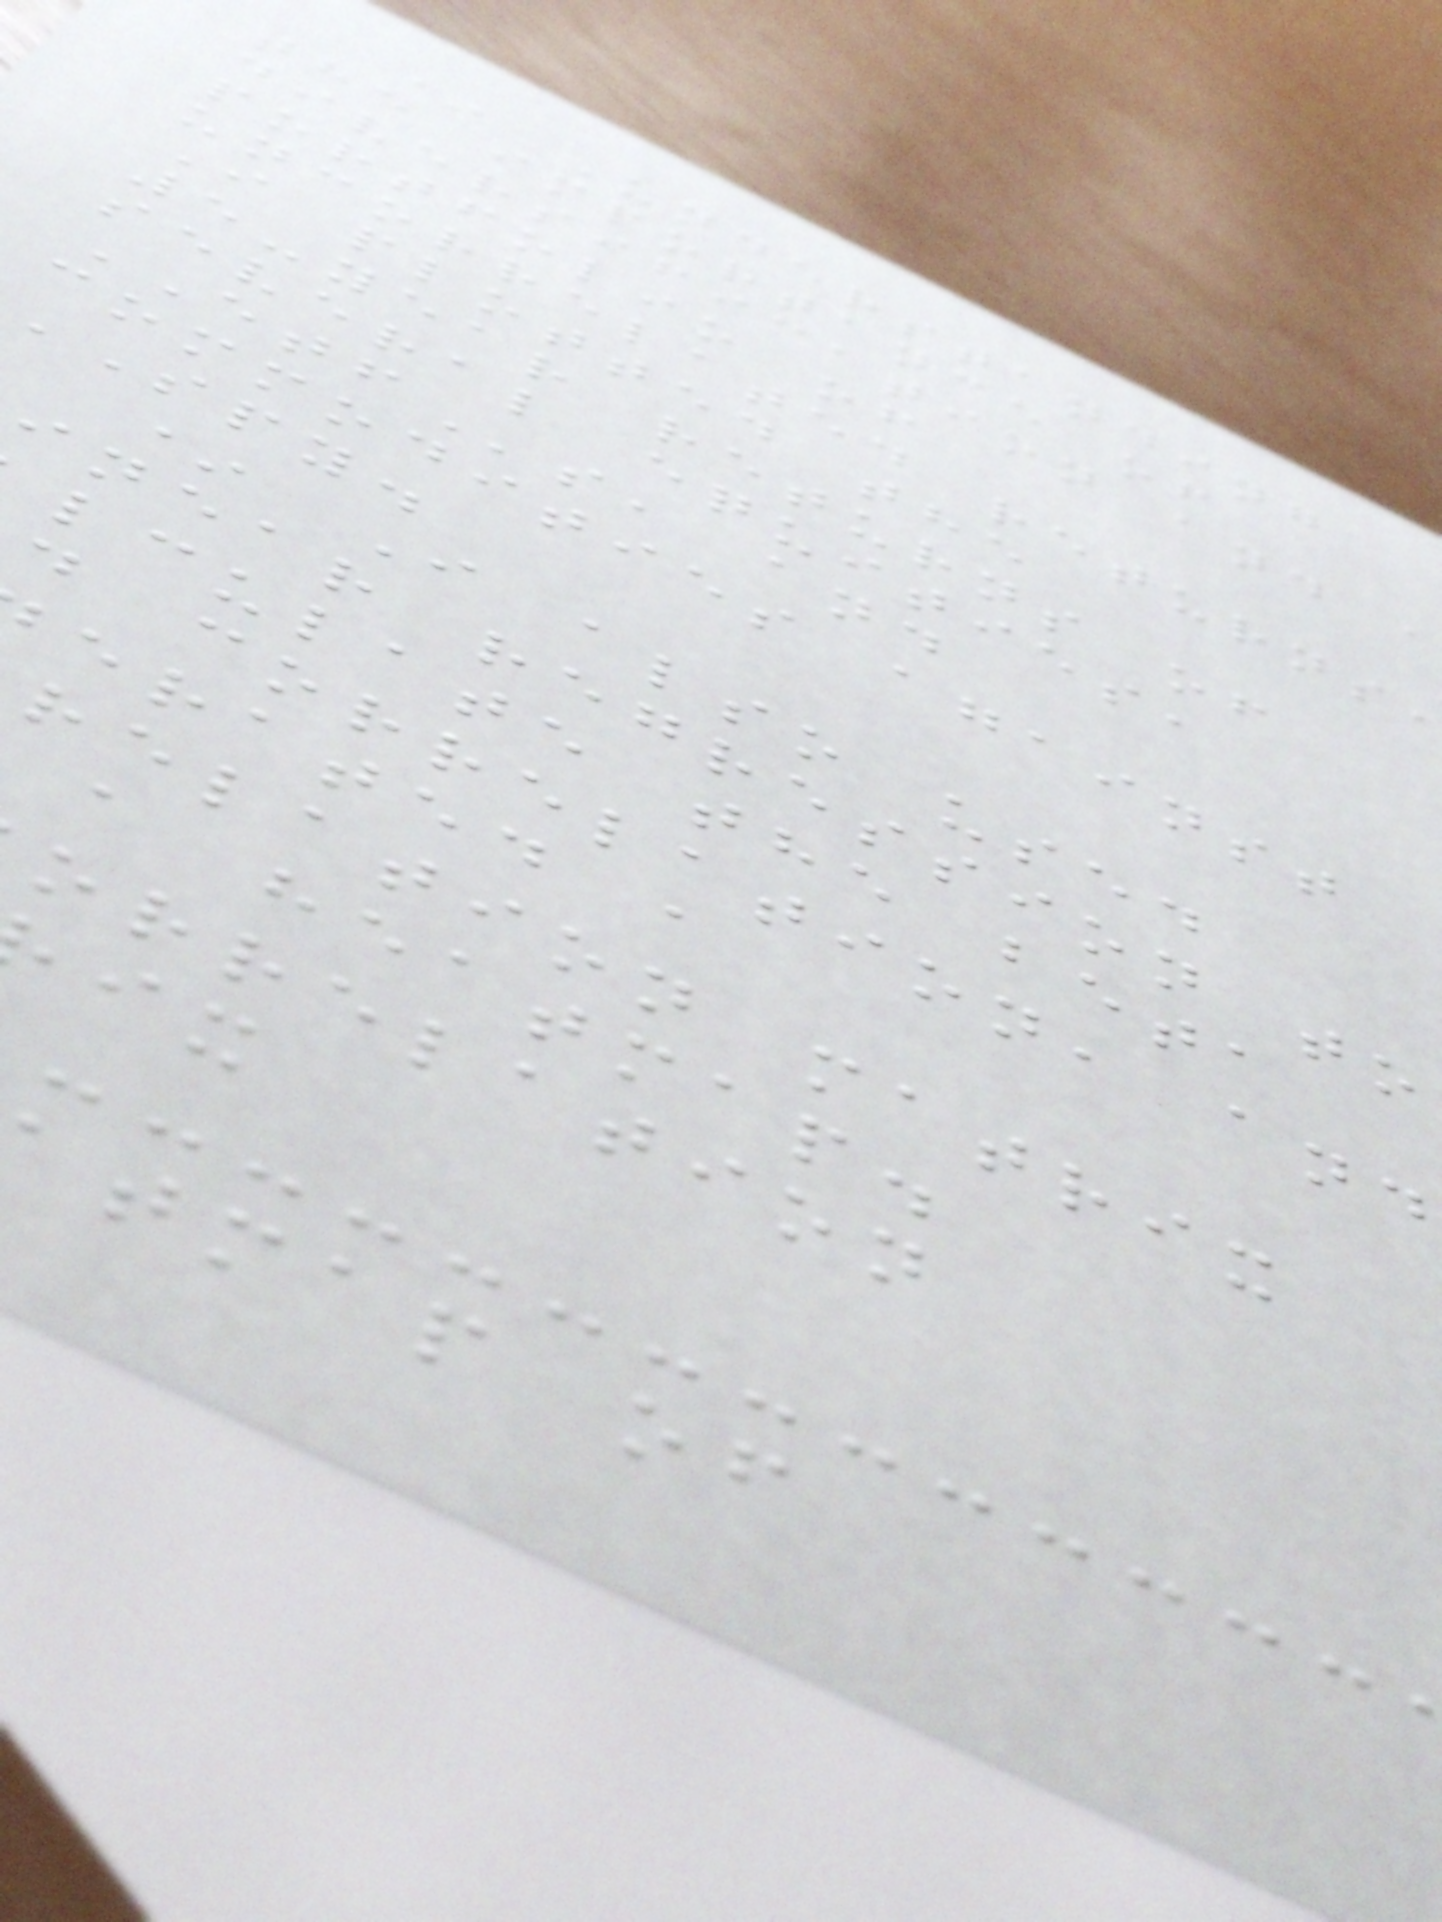* Understanding
the importance of
diversification and a
portfolio of
uncorrelated returns
I plotted the
5-year returns of
several equities,
ETFs, and
commodities against
SPY.
* I also used
inear regression to
lculate the beta
d correlation, and
erated a
relation matrix
a heatmap.
orrelation
tmap of
